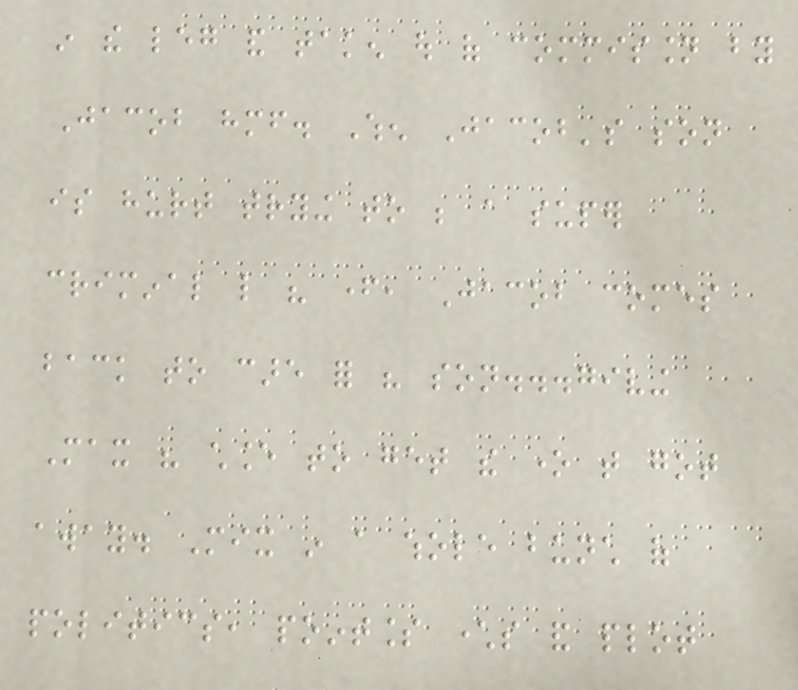in the leg and taken out of commission by
Jacob himself. When Jacob's son
is hurt trying to be a super
criminal like his father, Jacob comes
back to care for his son...giving
Max his chance to get the one that got
away. Mix in a whole bunch of
politics, pointless characters and plot
